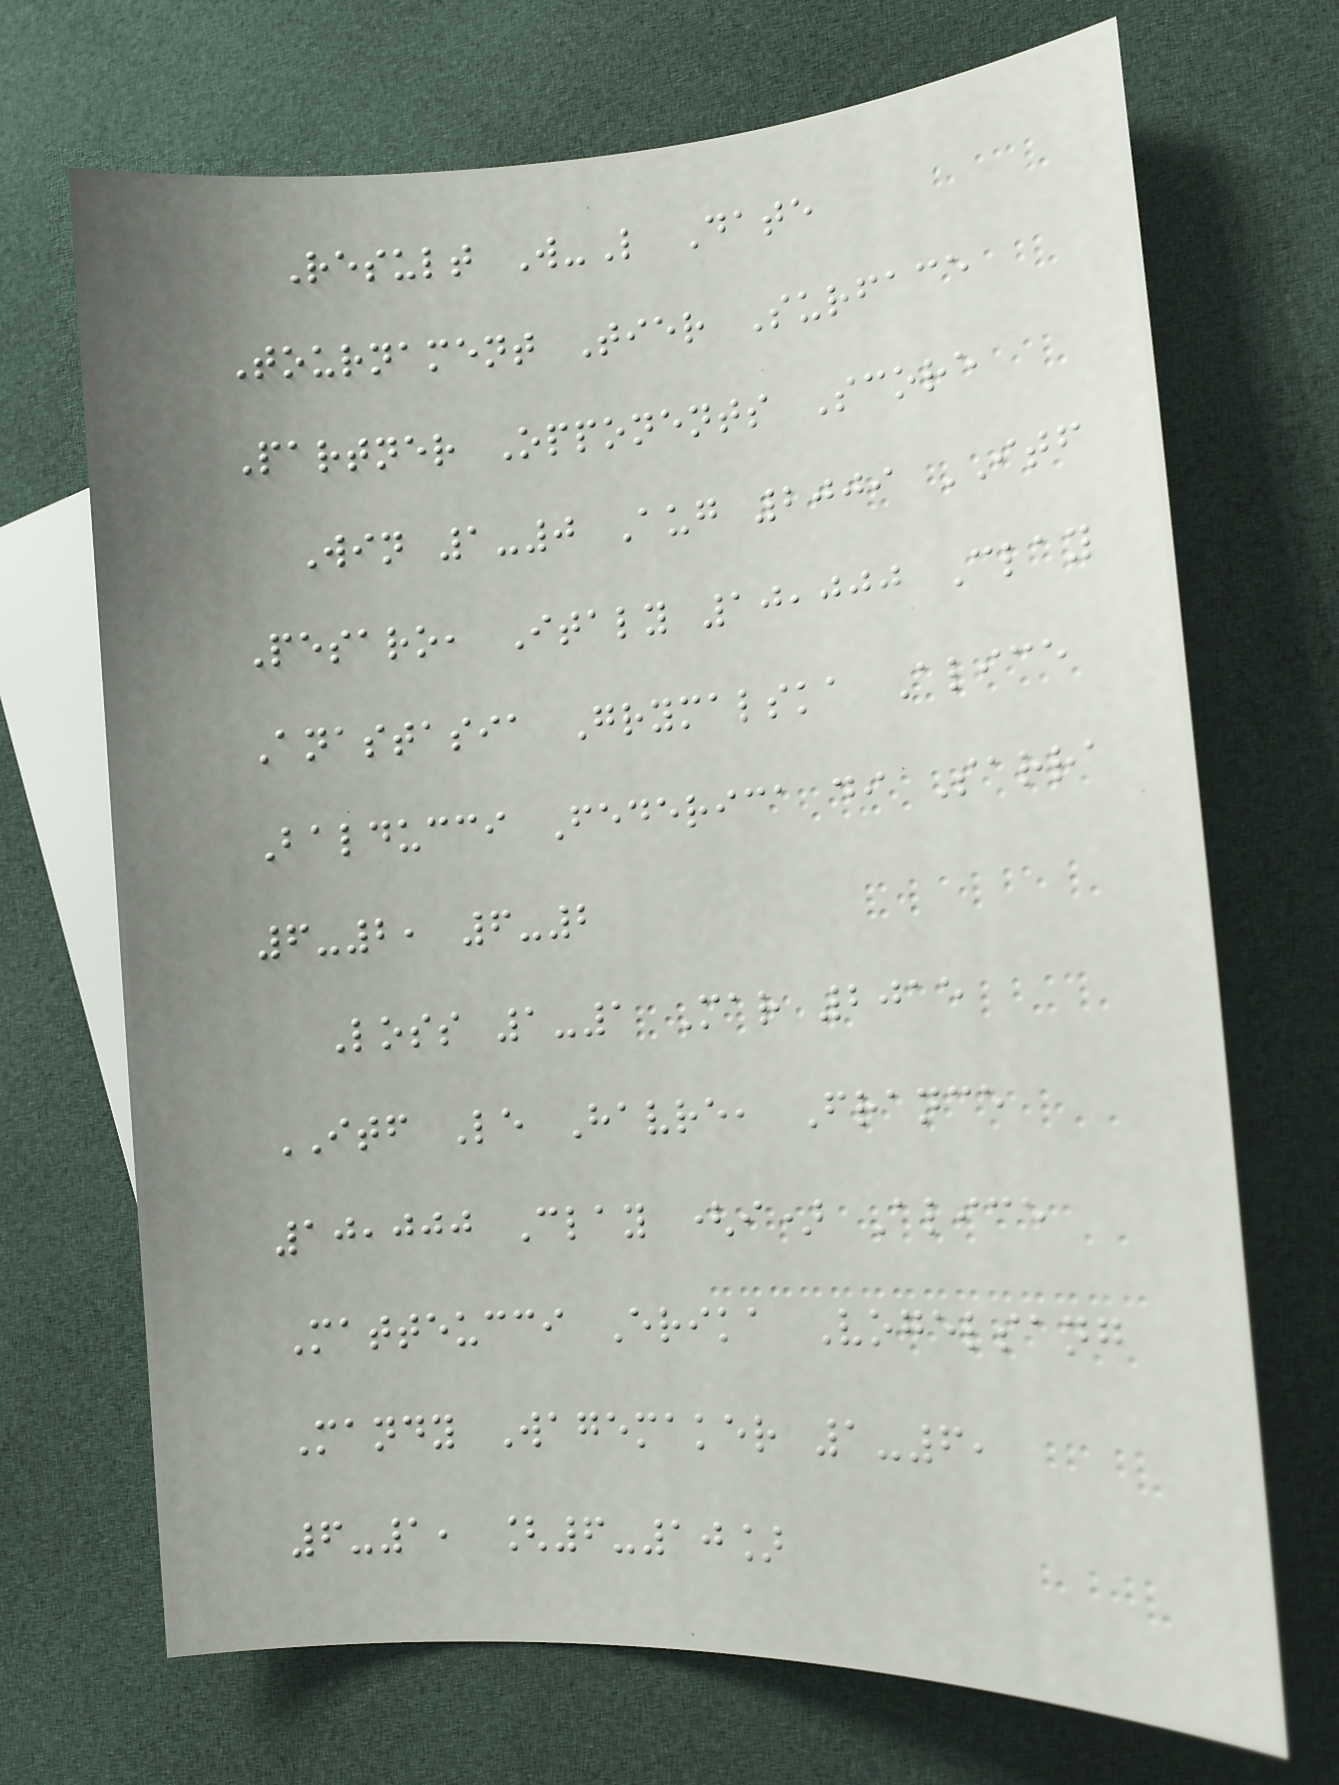Result W-L Date
Tournament Tier Surface
Partner Opponents Score
Win 1-0 Aug 2009 ITF
Pesaro, Italy 10,000 Clay
Anastasia Grymalska Alice
Balducci Federica di Sarra
6-2, 6-2
Loss 1-1 Mar 2015
ITF Le Havre, France
10,000 Clay (i) Alice
Matteucci Erika Vogelsang
Mandy Wagemaker 1-6,
6-1, [6-10]
